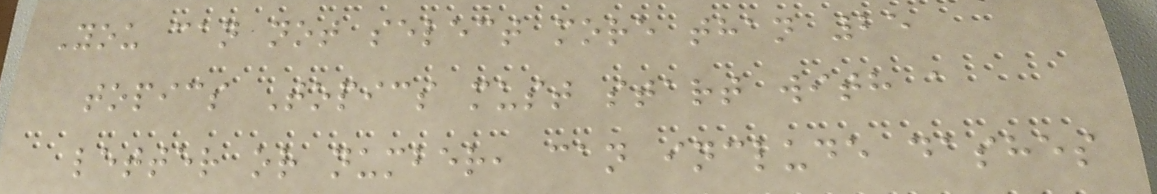You can not select more than 25
topics Topics must start with a
letter or number, can include dashes
